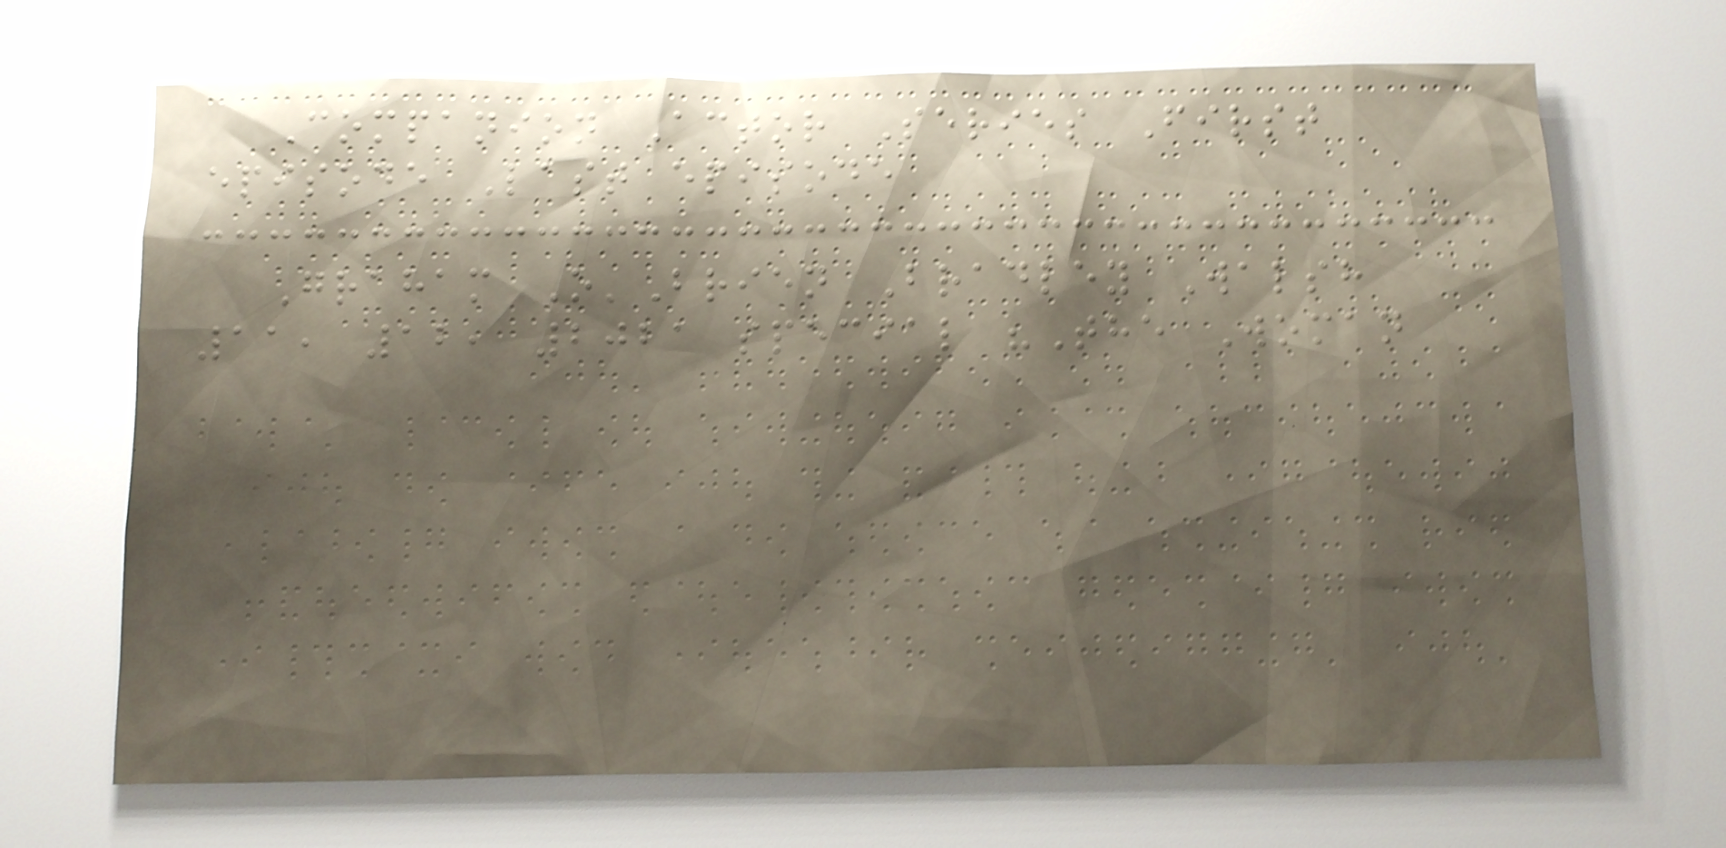Companion Actor Series First
episode Last episode
Graham O'Brien Bradley Walsh
11, 12, 2021 special "The Woman
